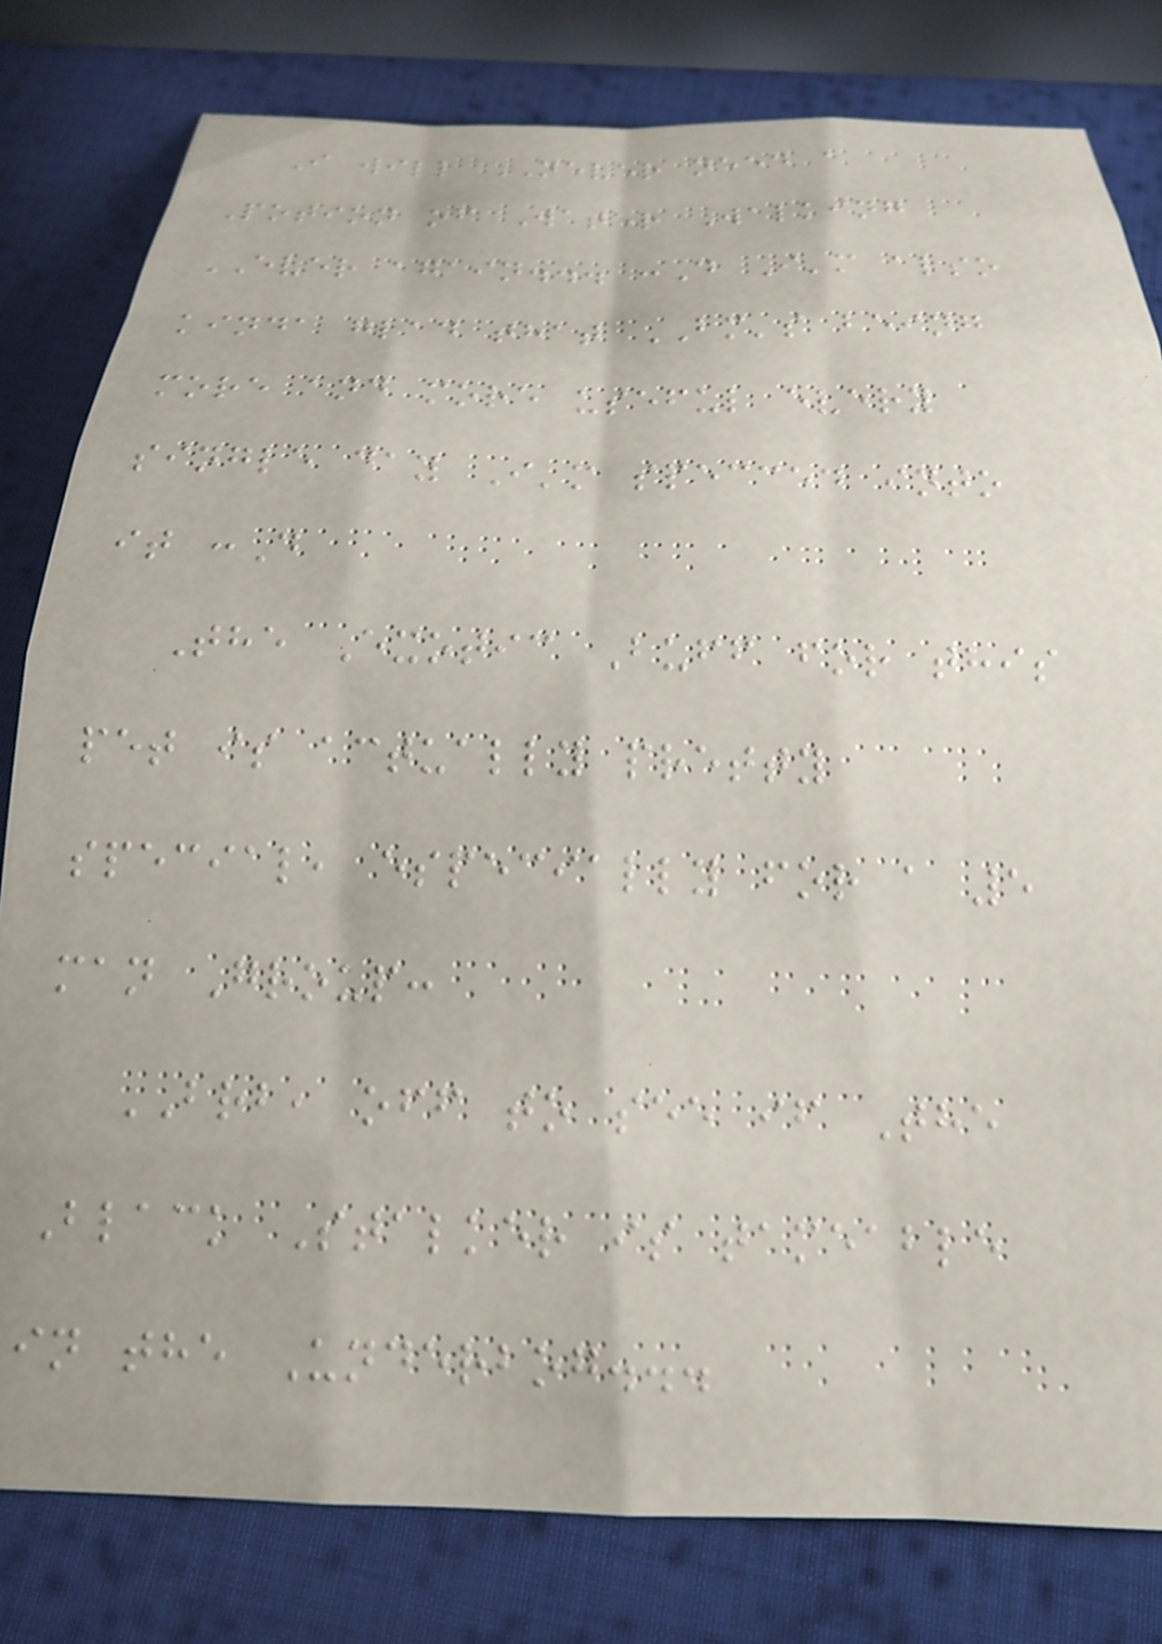I will NEVER need a
Potion of Water Walking
EVER again... :D I'm also
kinda glad that BM's being
more and more useful every
single day I'm specced into
it :D
The Exotic Buff for this
pet is actually pretty
special, especially for a 5
man Group:
BRB, off to see if The
Black Stalker is tameable
in the Underbog...
